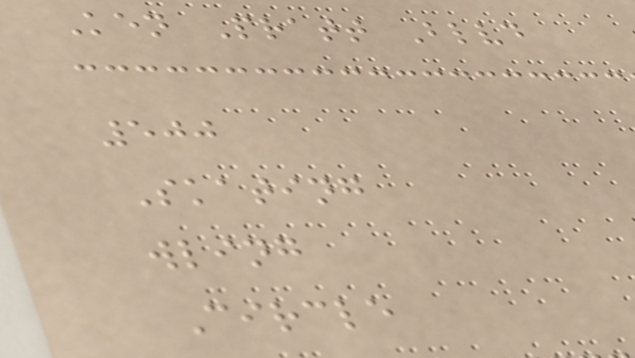Ken Pratt Blvd
500
Skating
wling
Circle
